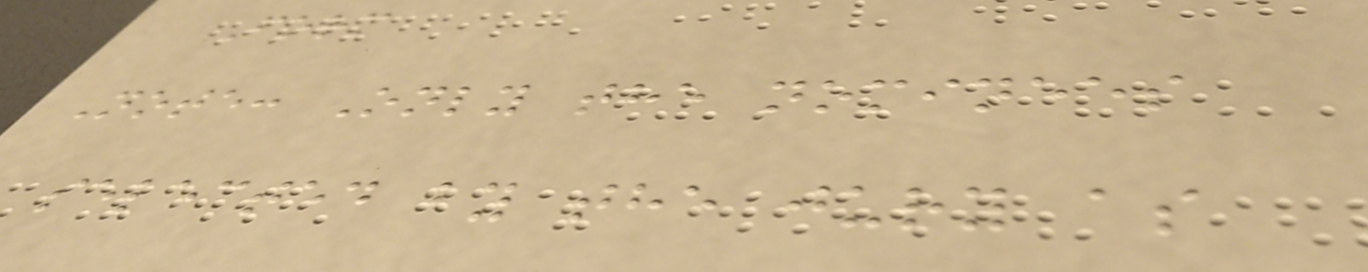Form
Note: Only the nominees
selected by the jury as
